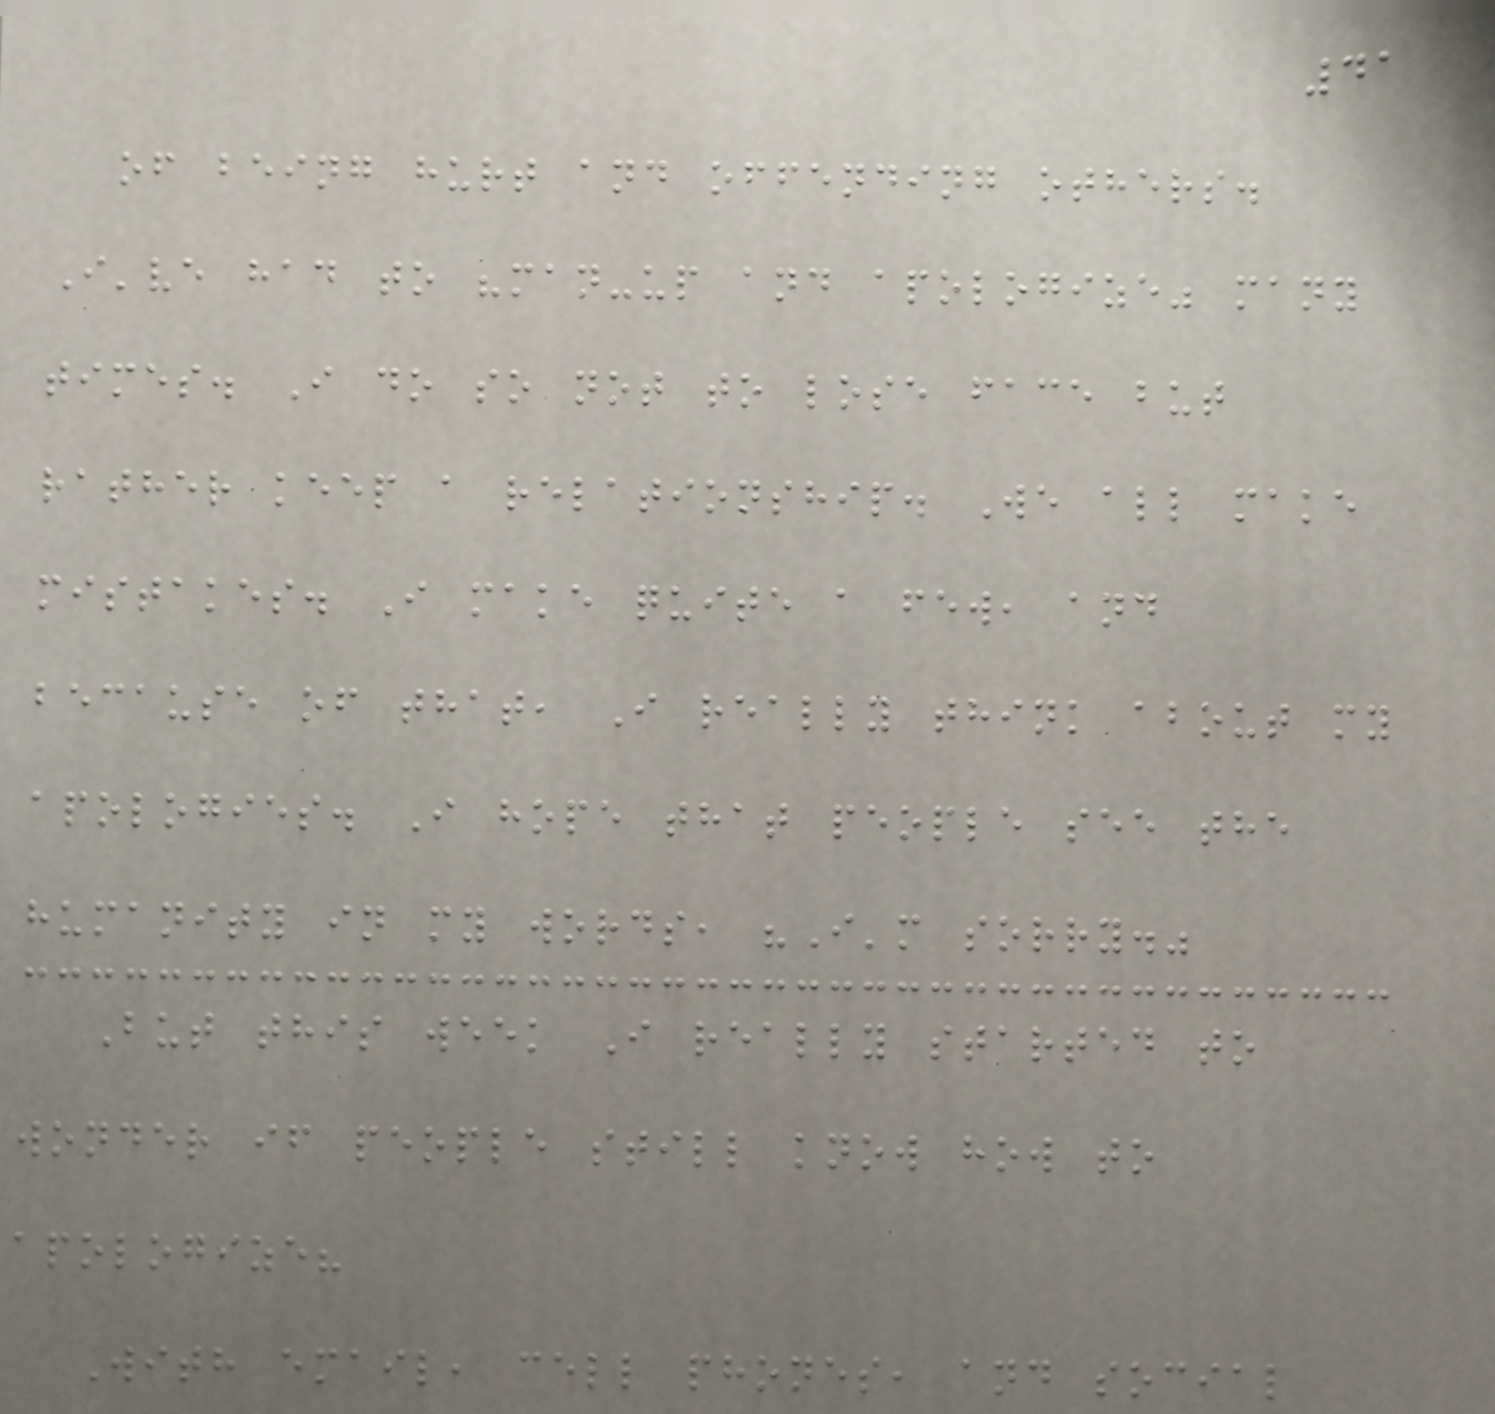41
of being hurt and offending others.
I've had to "man-up and apologize" many
times. I do so not to lose face but
rather keep a relationship. We all make
mistakes. I make quite a few, and
because of that, I really think about my
apologies. I hope that people see the
humanity in my words, "I'm sorry."
But this week I really started to
wonder if people still know how to
apologize?
With email, cell phones, and social
